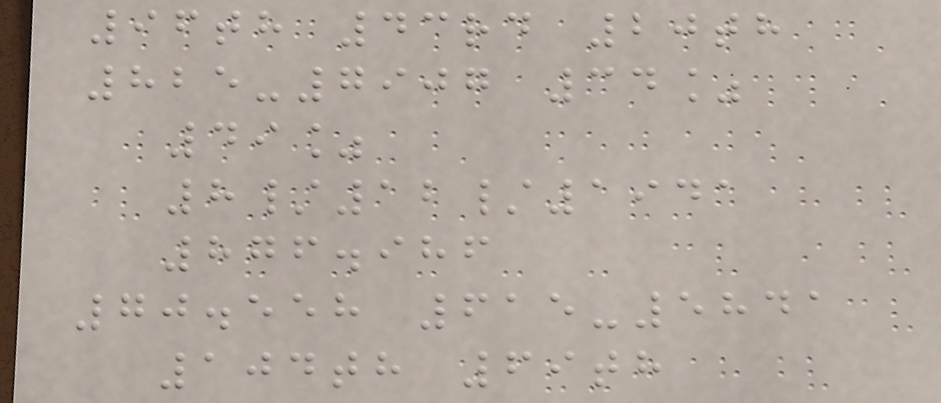96th 43rd 20th
825-7907 34%
49%
8/12/1941
876.986
70.558 615-5841
104th 69th
